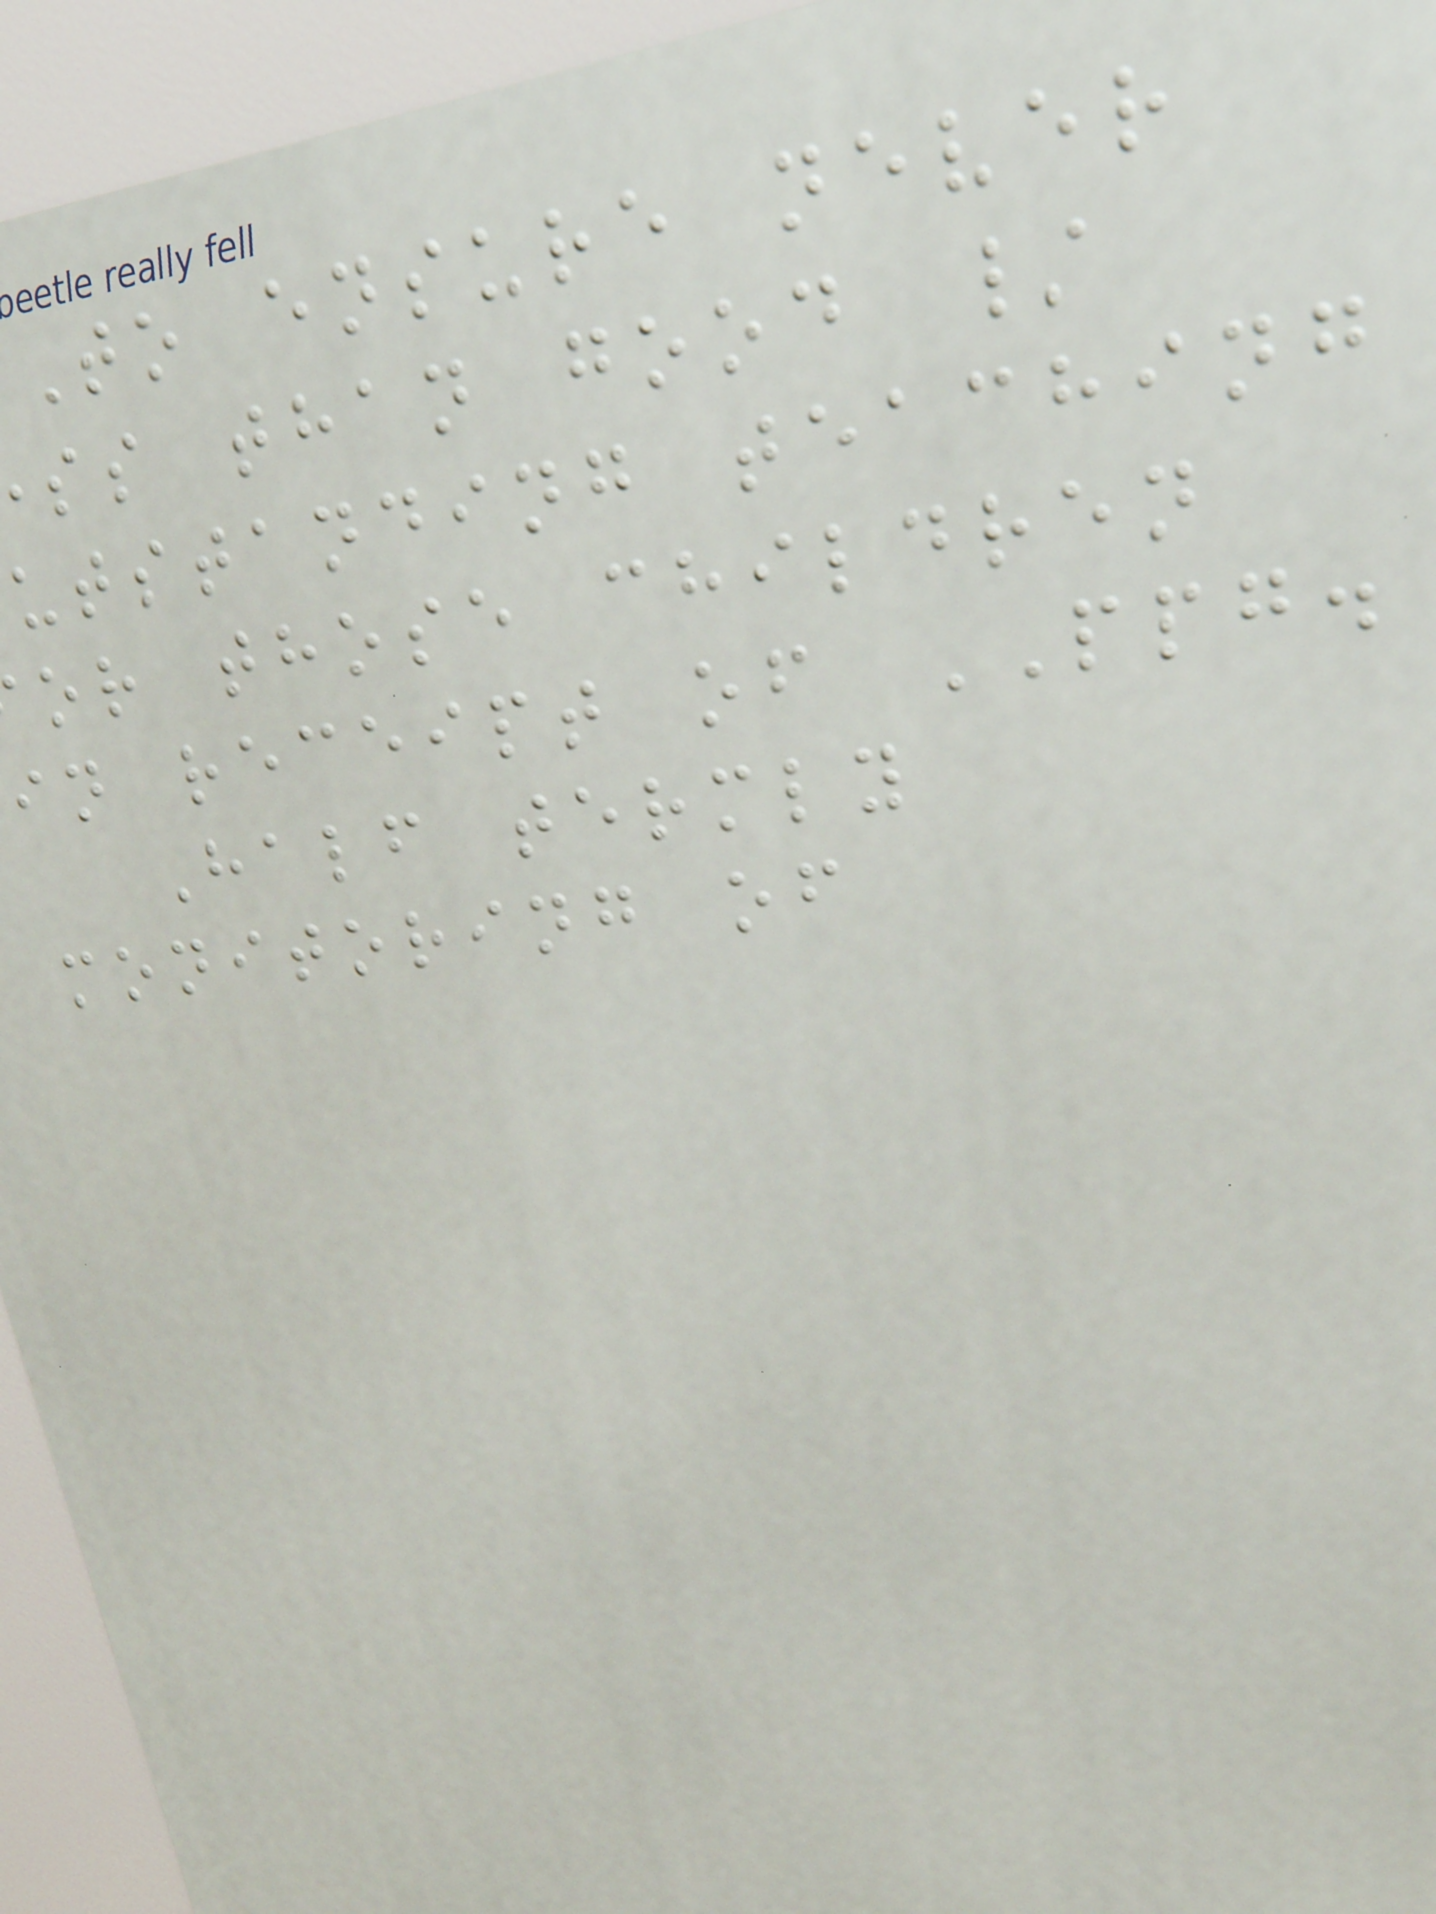To ensure never
ss than good /
utstanding teaching
or those children
in receipt of PPG.
Half termly
monitoring of
